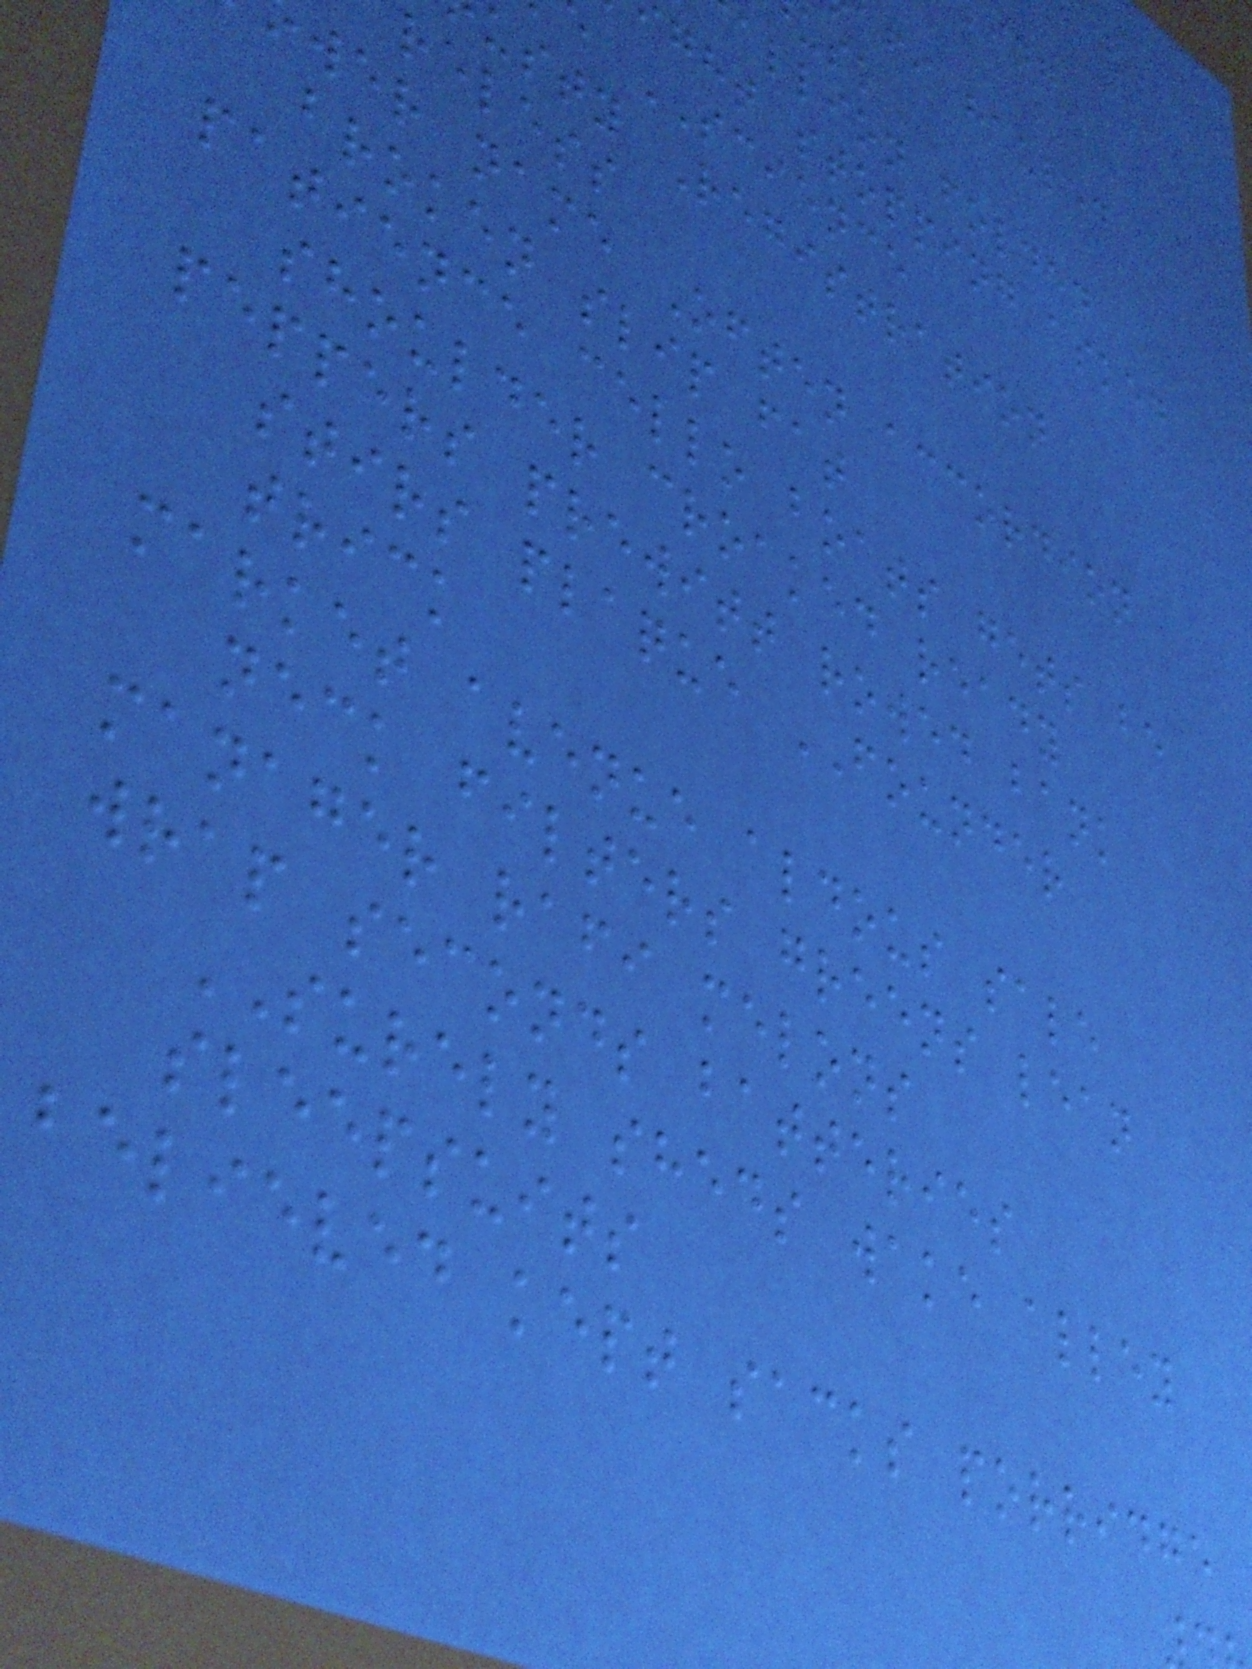afi hauled
allion folded
ght stopping asked
SCIENCE
usty Registration
reless
wer name Often accordion
broken slip fat
patience cello boats gets be
shoulder croaked ready
peppers prewitt rowed bank
stirs plaque FOUNDER
trick
market avenue aldous sale
neck filters greens lean
manager rafi melons
wrap seconds batteries
SURELY sheds wake alley
sleepsuits
believed kept sacks porridge
